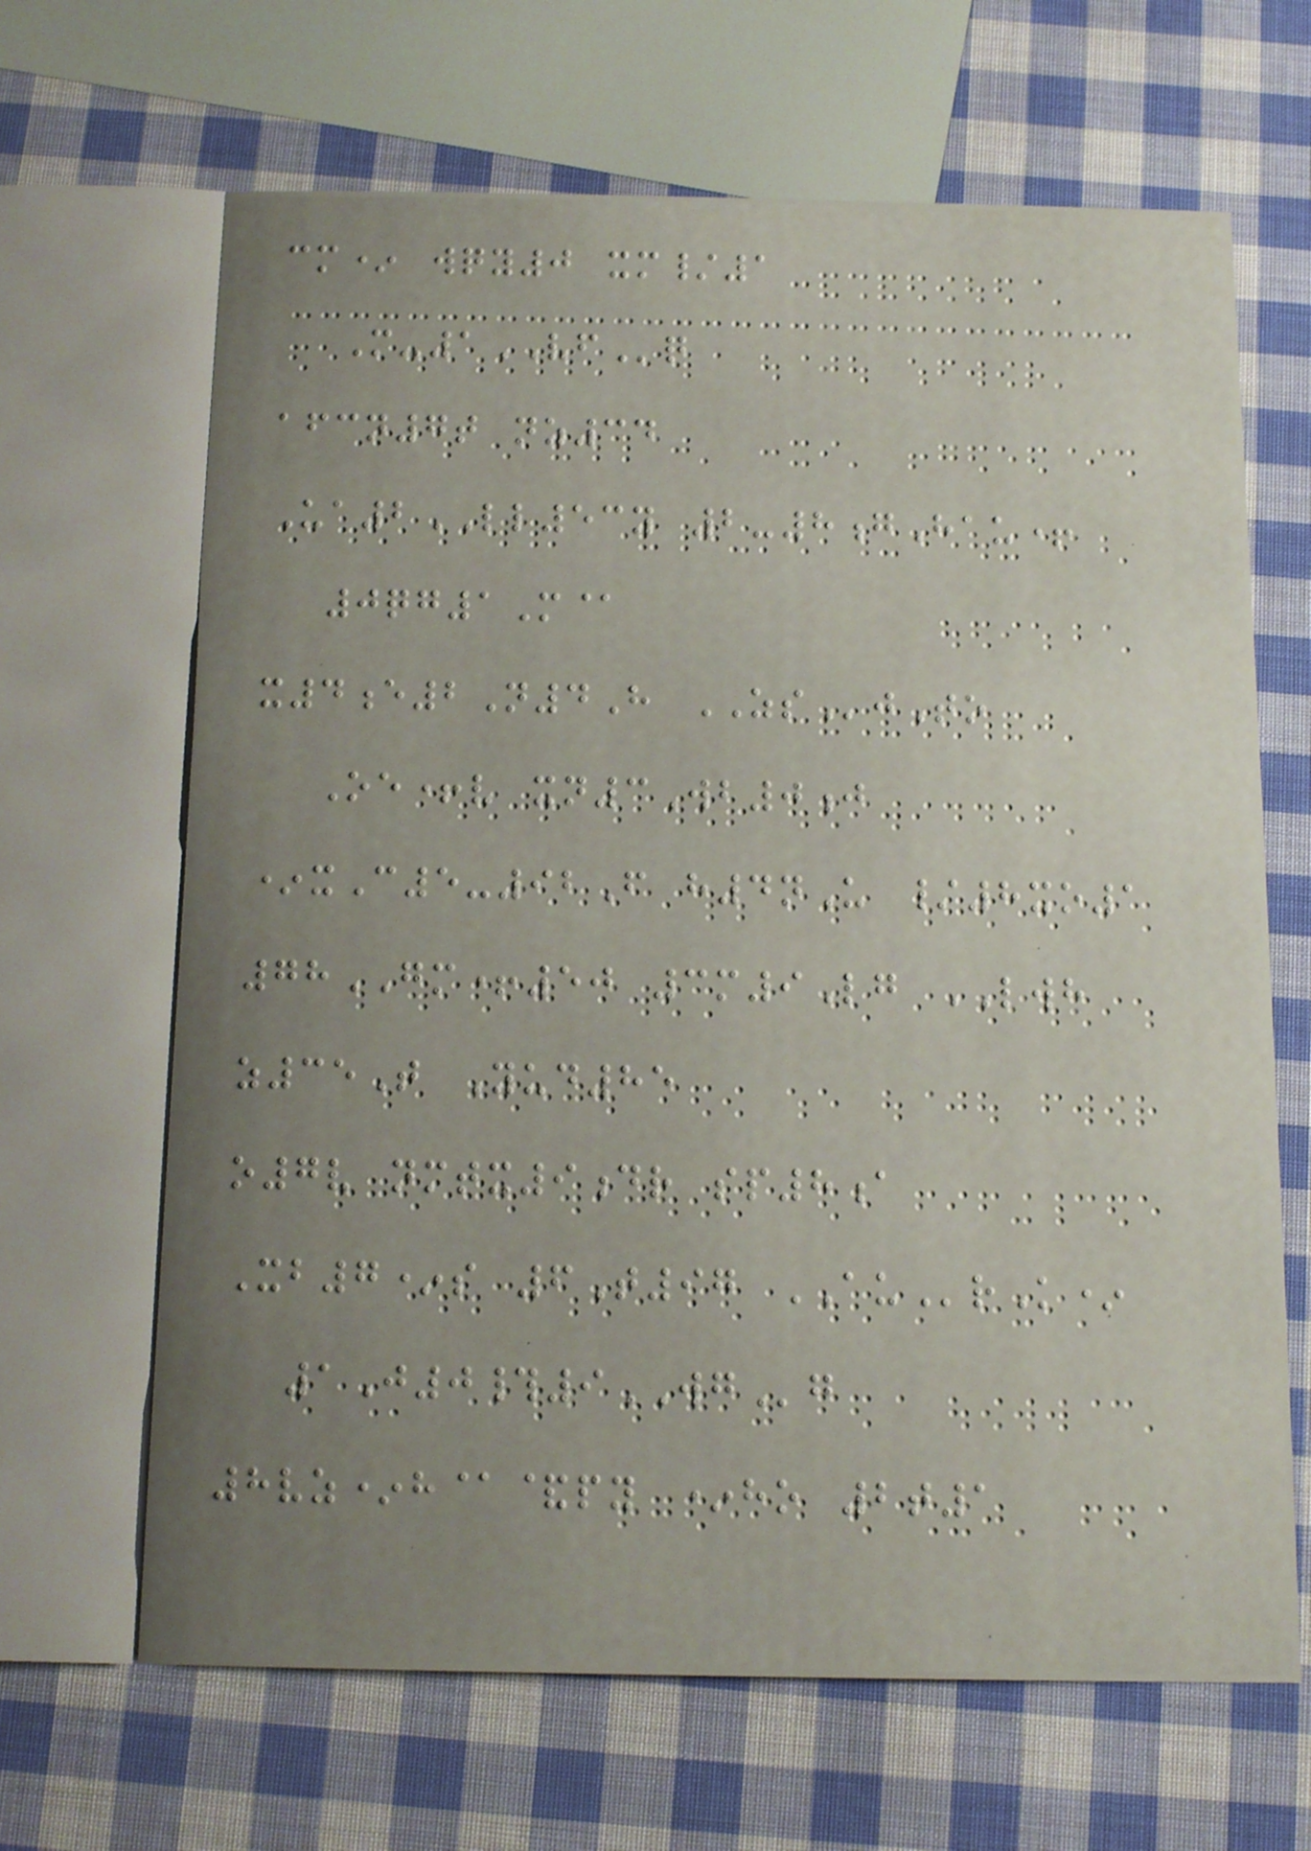cm* wqy0 xm/1
M-1VFq
afcn7t nz34
Ua2LL53y 2-8gHau+
0qg1M@
x4e2N4H ZSjTo
Oe+v xn3Wb0j
*xC5-92F h4nU /8xo1
78GM+50 3m9Lg LWH
z35T Yud85
o7v nmtx9dr sp8a
Xb7*s 6T97 AUrK*
1J0#9WGg
8vz*h@&py *ho 2t1
